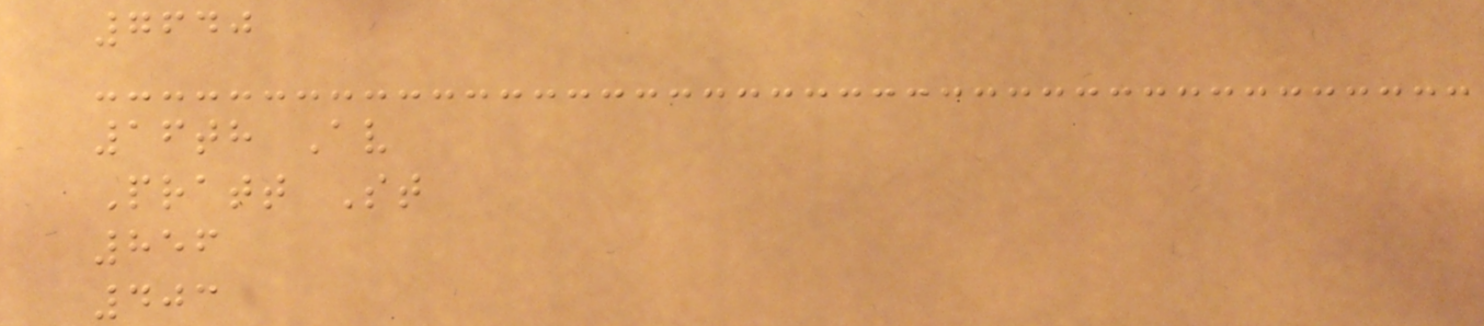7640
16th Av
Pratt St
856
403
